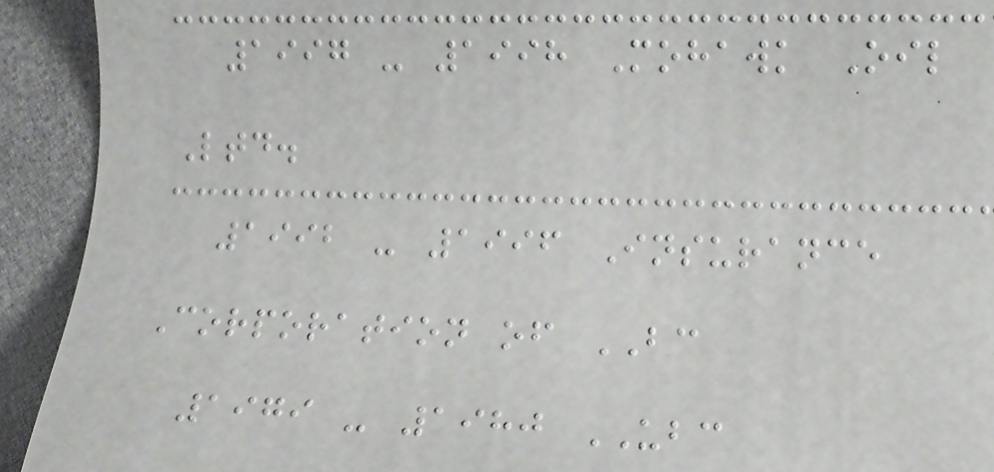1997 - 1998 Mohawk Oil
Ltd.
1992 - 1996 Insurance
Corporation of BC
1979 - 1980 UBC
